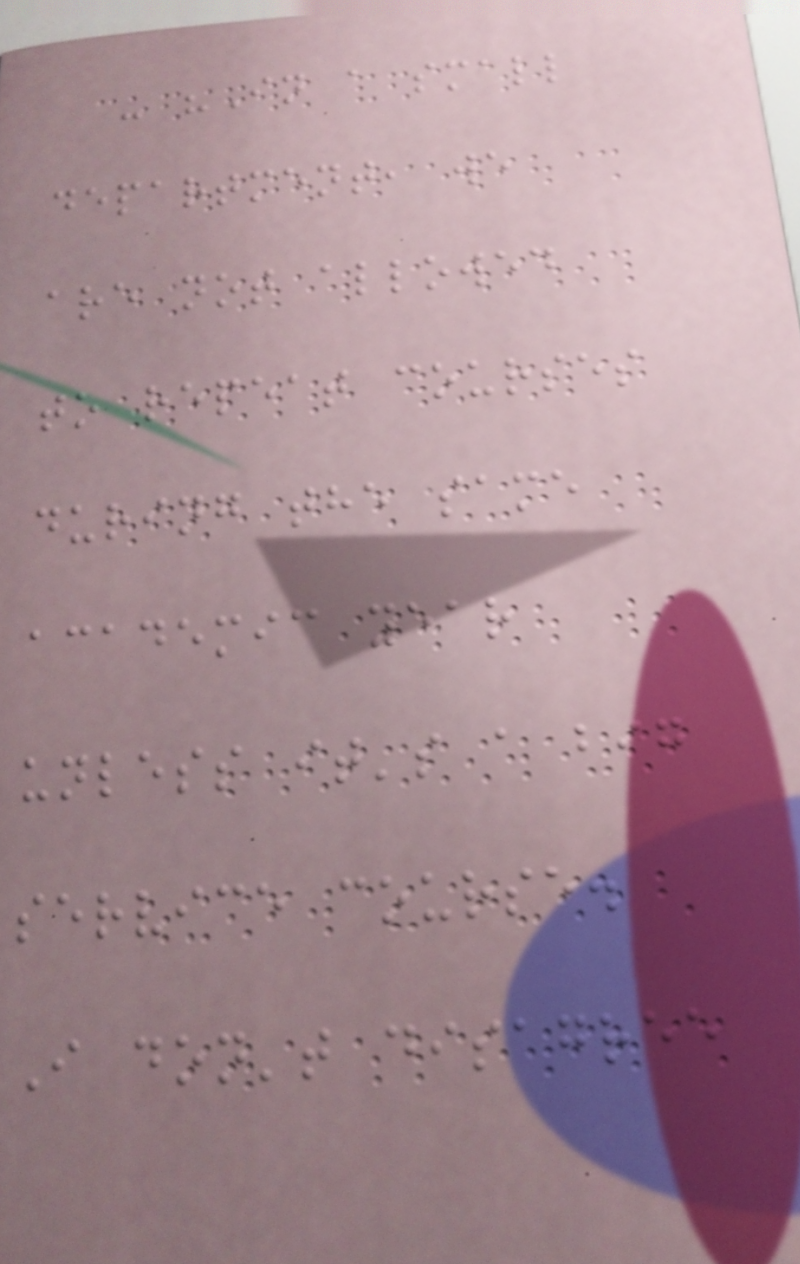- "In a small
department, we
are not allowed
to repeat courses
during the same
academic year
unless it's a big
service course.
I don't disagree
